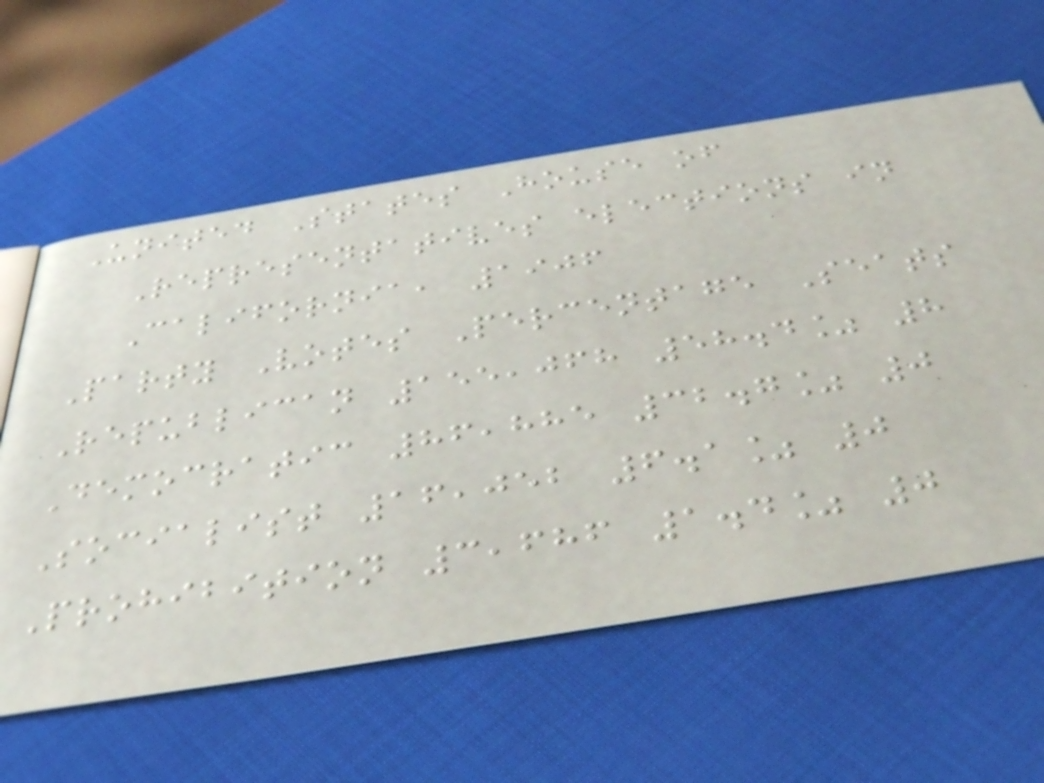United States House of
Representatives elections in
California, 1906
Party Votes Percentage Seats
Republican 155,068 58.4% 8
Democratic 86,885 32.7% 0
Socialist 16,052 6.1% 0
Prohibition 3,686 1.4% 0
